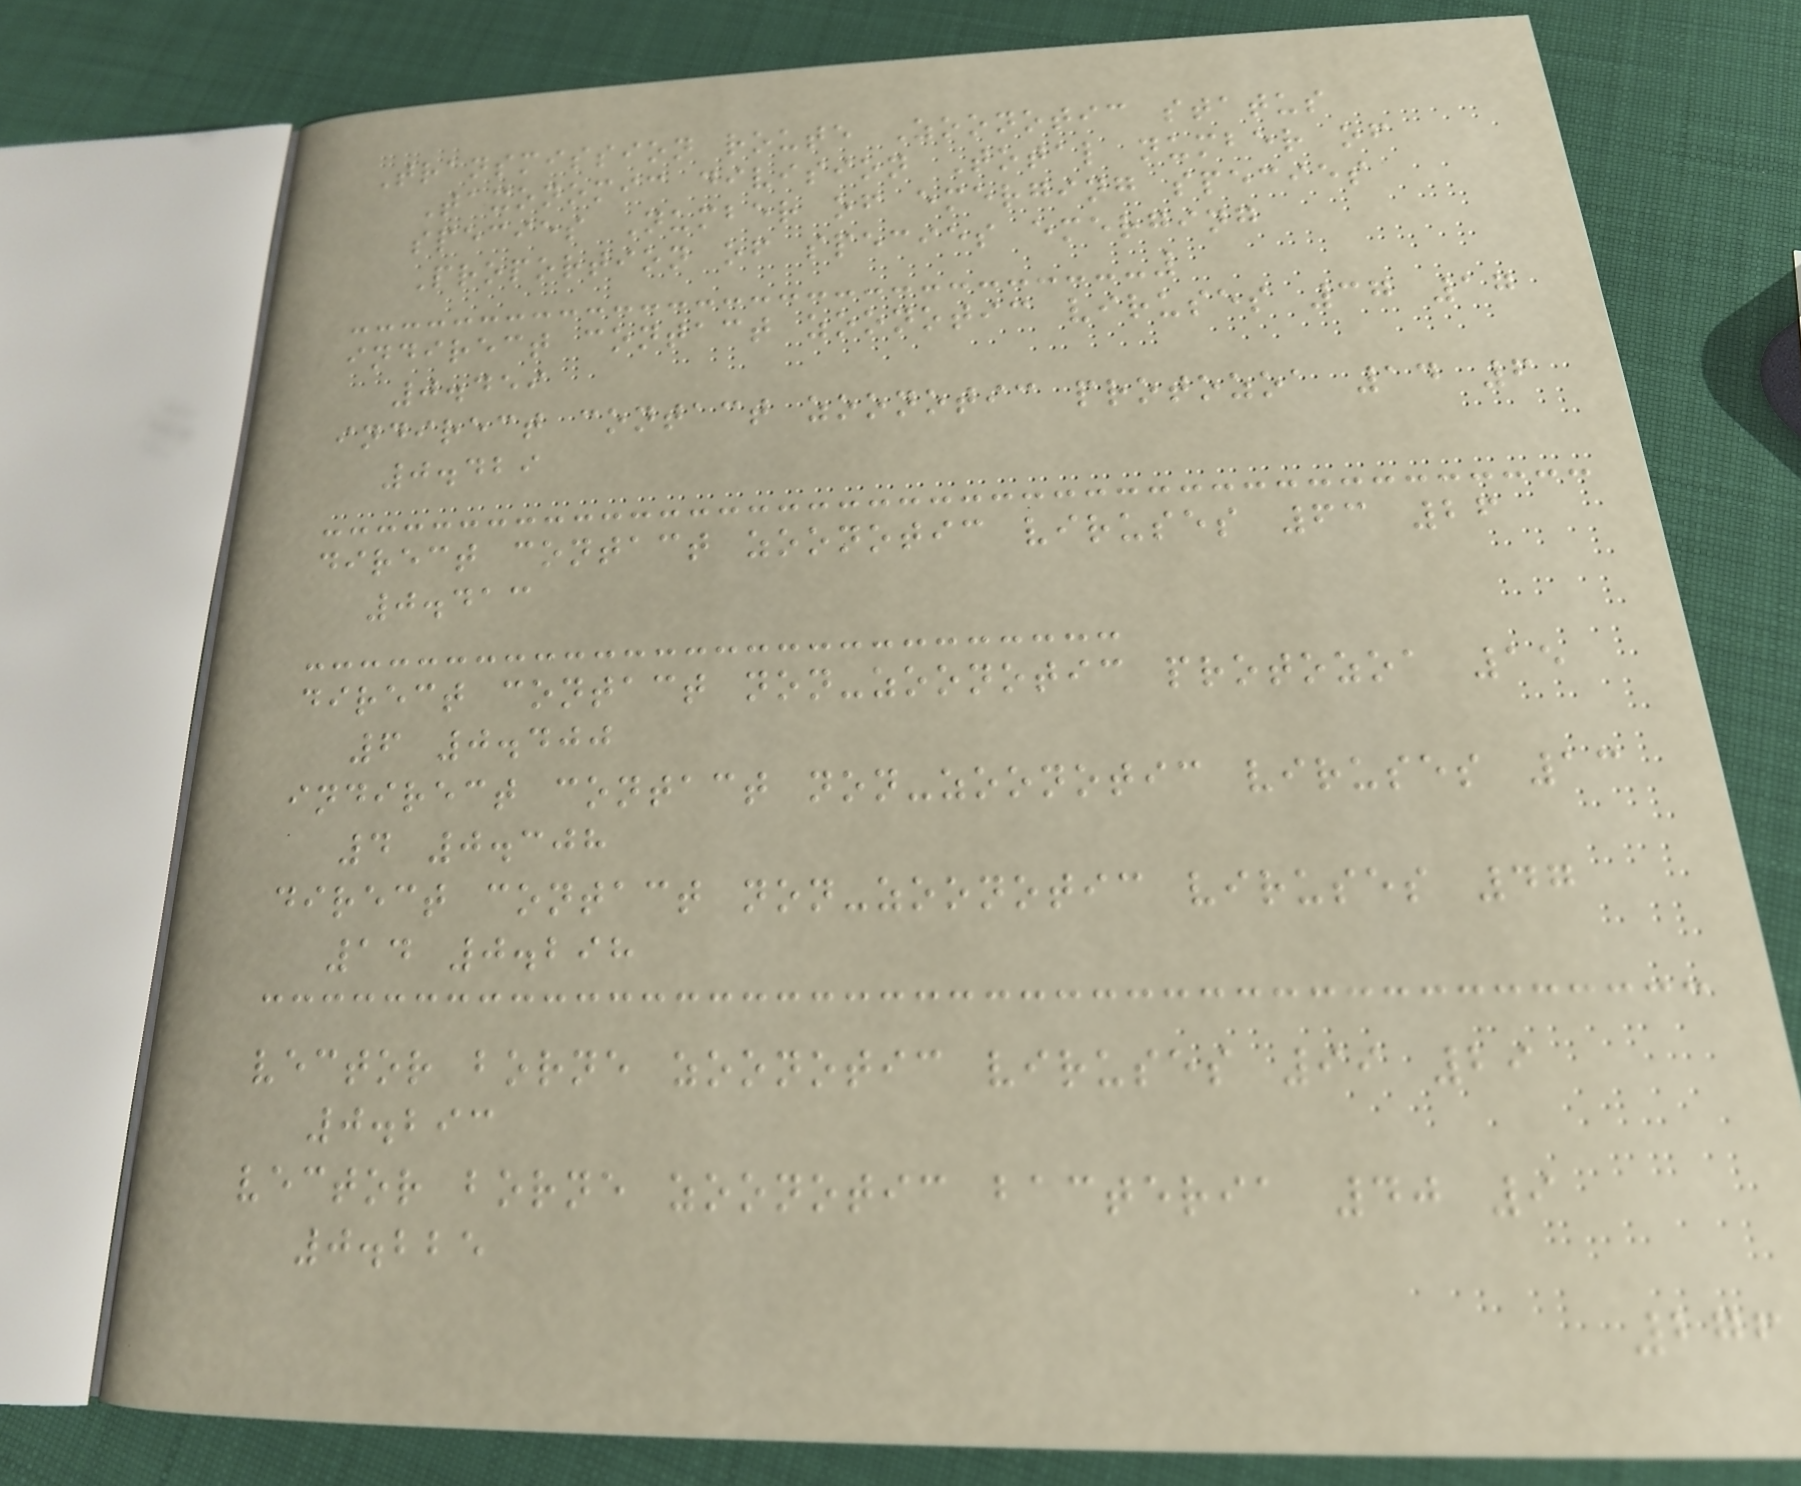Transmission route Zoonotic status
Taxonomic division Total number of
species Number of emerging species
Proportion of species emerging
indirect contact zoonotic viruses 37 17
0.459
indirect contact zoonotic protozoa 14 6
0.429
direct contact zoonotic viruses 63 26
0.413
direct contact non-zoonotic protozoa 15
6 0.400
indirect contact non-zoonotic viruses 13
4 0.308
direct contact non-zoonotic viruses 47
14 0.298
vector borne zoonotic viruses 99 29
0.293
vector borne zoonotic bacteria 40 9
0.225
276
